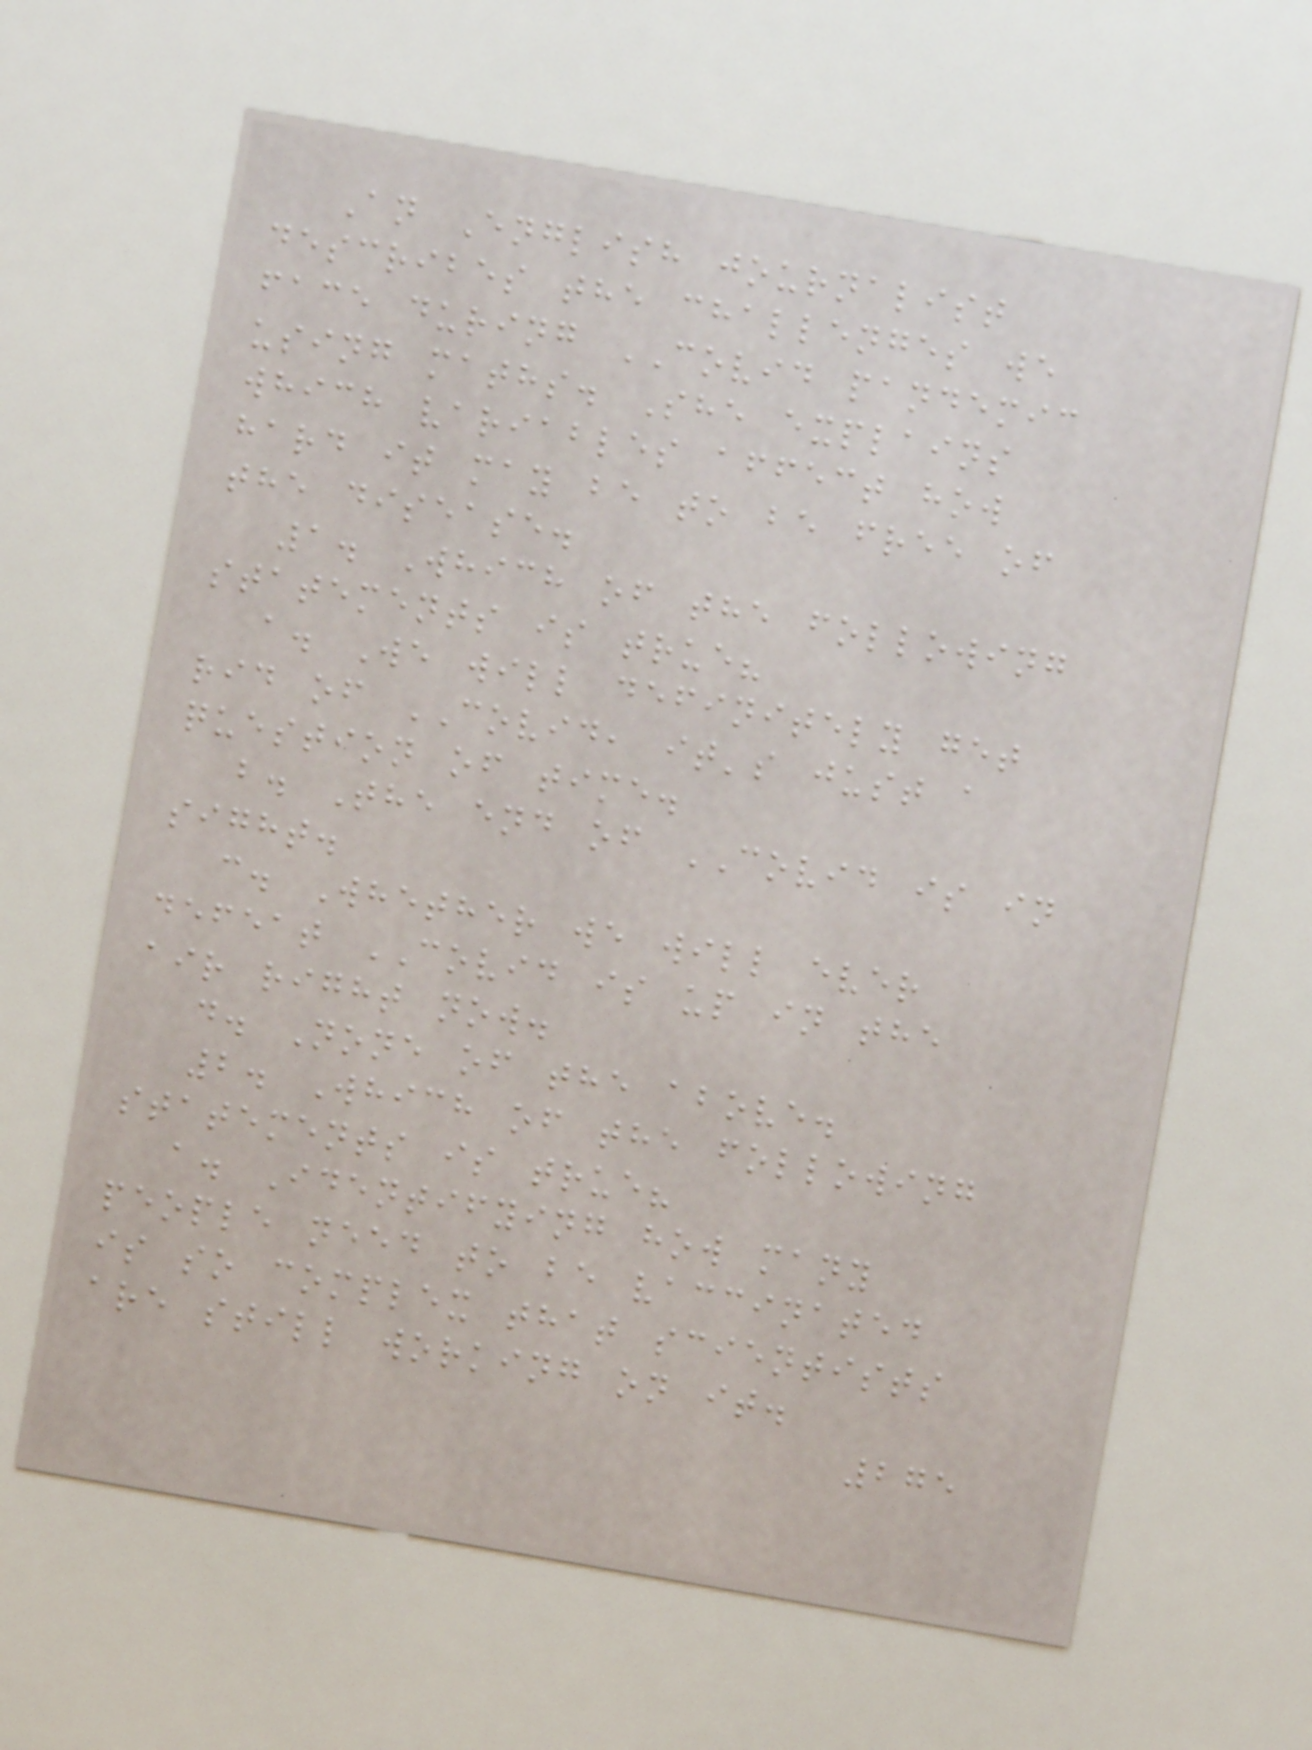An English journalist
describes the challenges we
face during COVID pandemic
using maths. She explains
which variables affect how
hard it may be to be free of
the disease.
1. Which of the following
statements is true?
a. We will definitely get
rid of COVID, it's just a
question of time.
b. The end of COVID is in
sight.
c. Whether we will ever
defeat COVID is up in the
air right now.
d. None of the above.
2. Which of the following
statements is true?
a. Identifying how many
people need to be vaccinated
is so complex that scientists
are still working on it.
275
